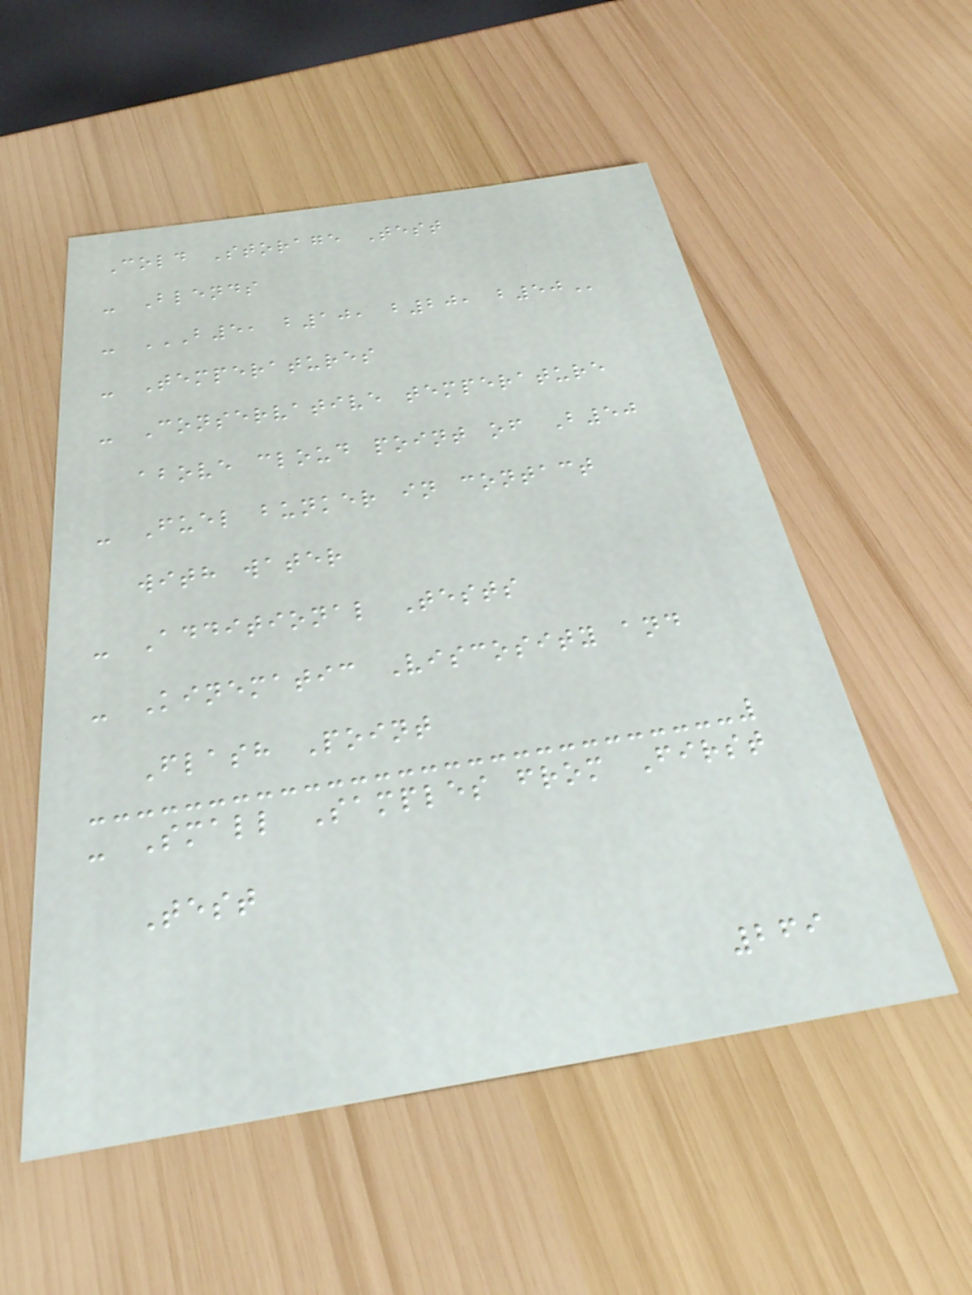Cold Storage Test
- Blends
- B5, B10, B20, B50
- Temperatures
- Conservative temperature
above cloud point of B50
- Fuel bunker in contact
with water
- Additional Tests
- Kinematic Viscosity and
Flash Point
- Small Samples from First
Test
269
